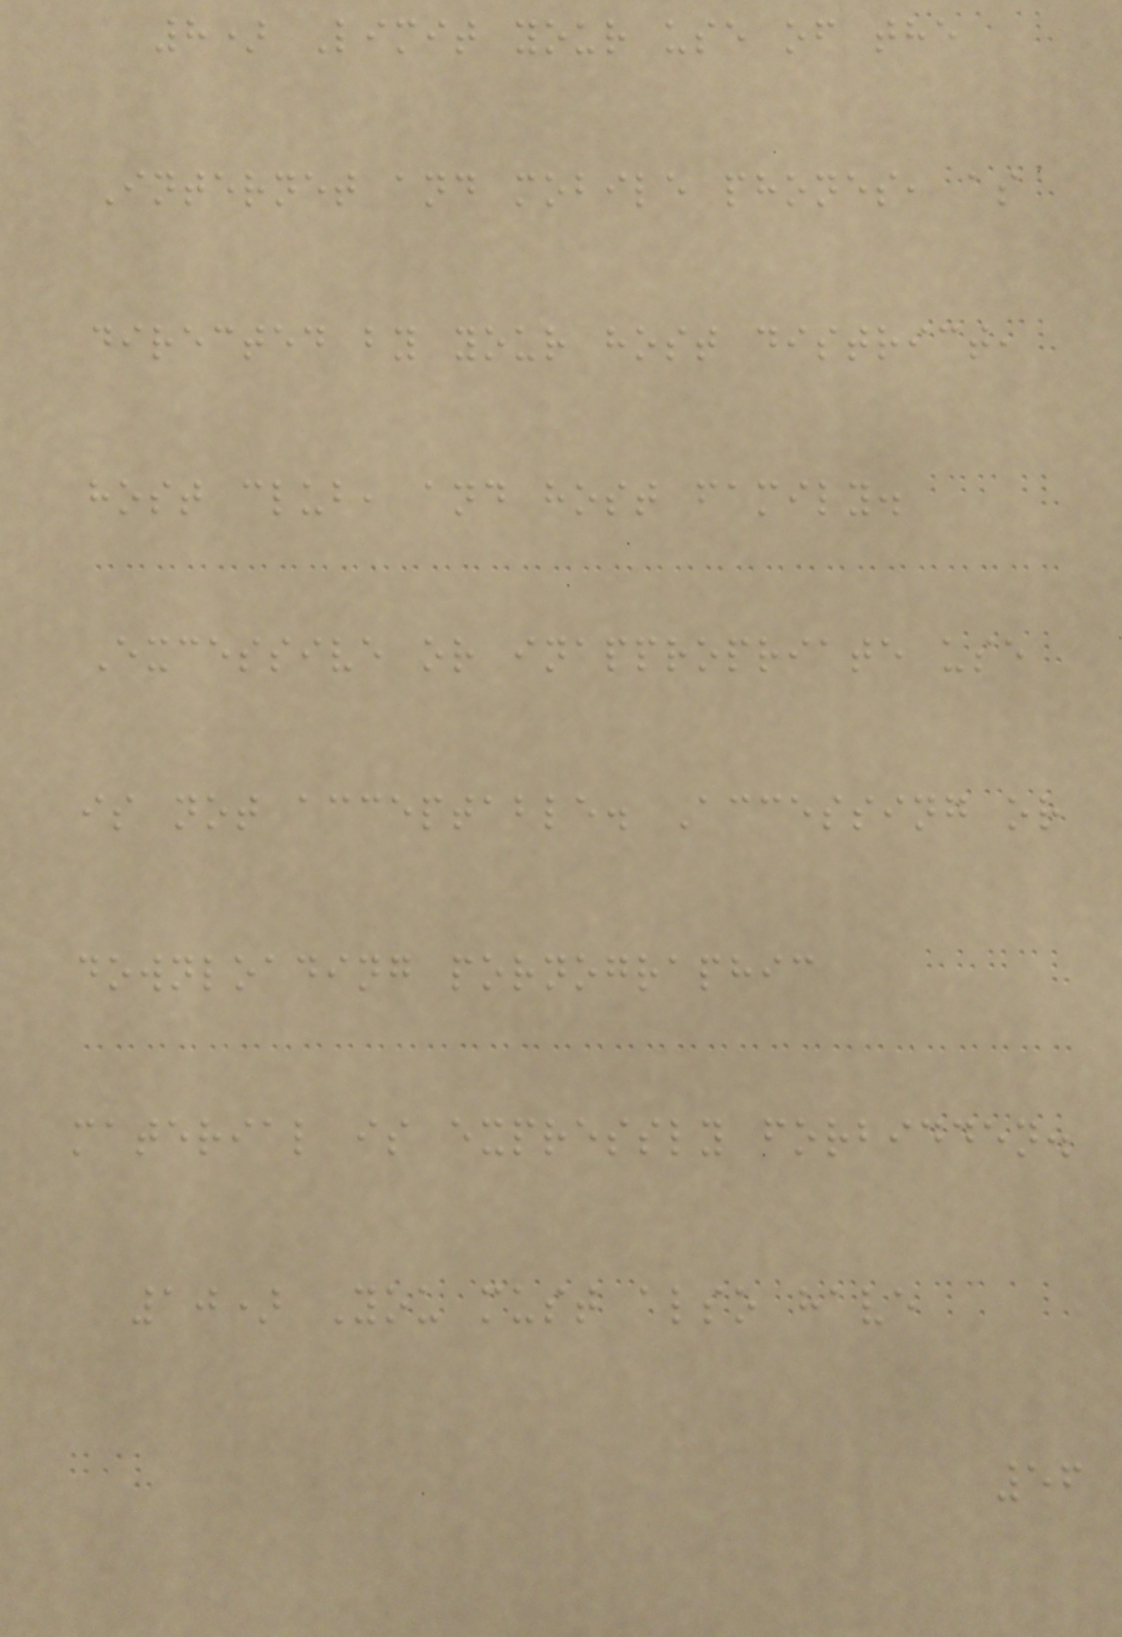8) Limit your use of the
Internet and mobile phones, as
directed by your host district,
host club, and host family.
Excessive or inappropriate use
is not acceptable. Accessing or
downloading pornographic
material is expressly forbidden.
10) You must also have
56
